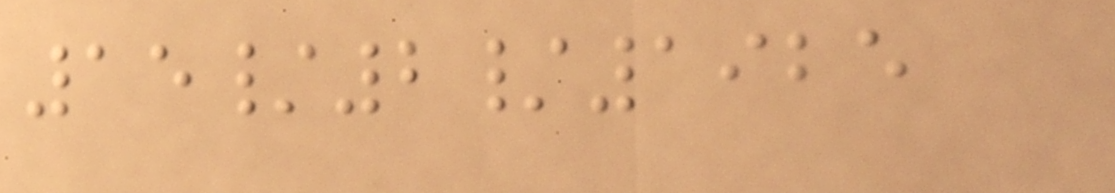15/2/1925
